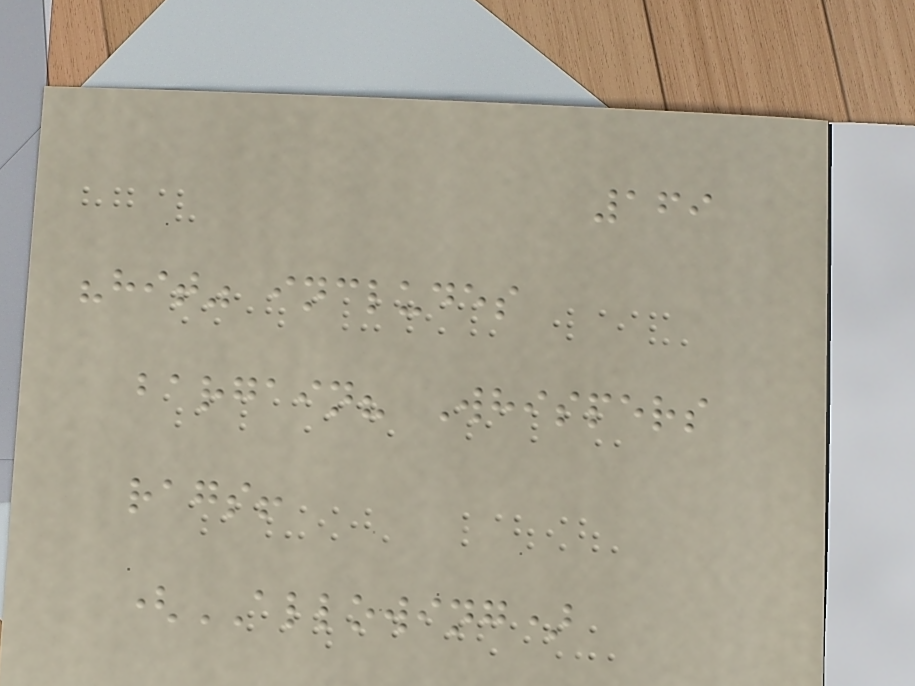169
"hit" includes
bargain? Whispers
rags!
(ALLOWING)
